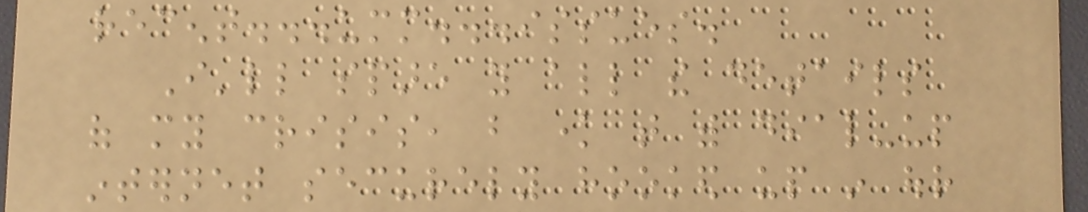recent...umm...issues.
I'll spare you all the details
of my crisis, but know that with dial-up
internet securely hooked up in our
